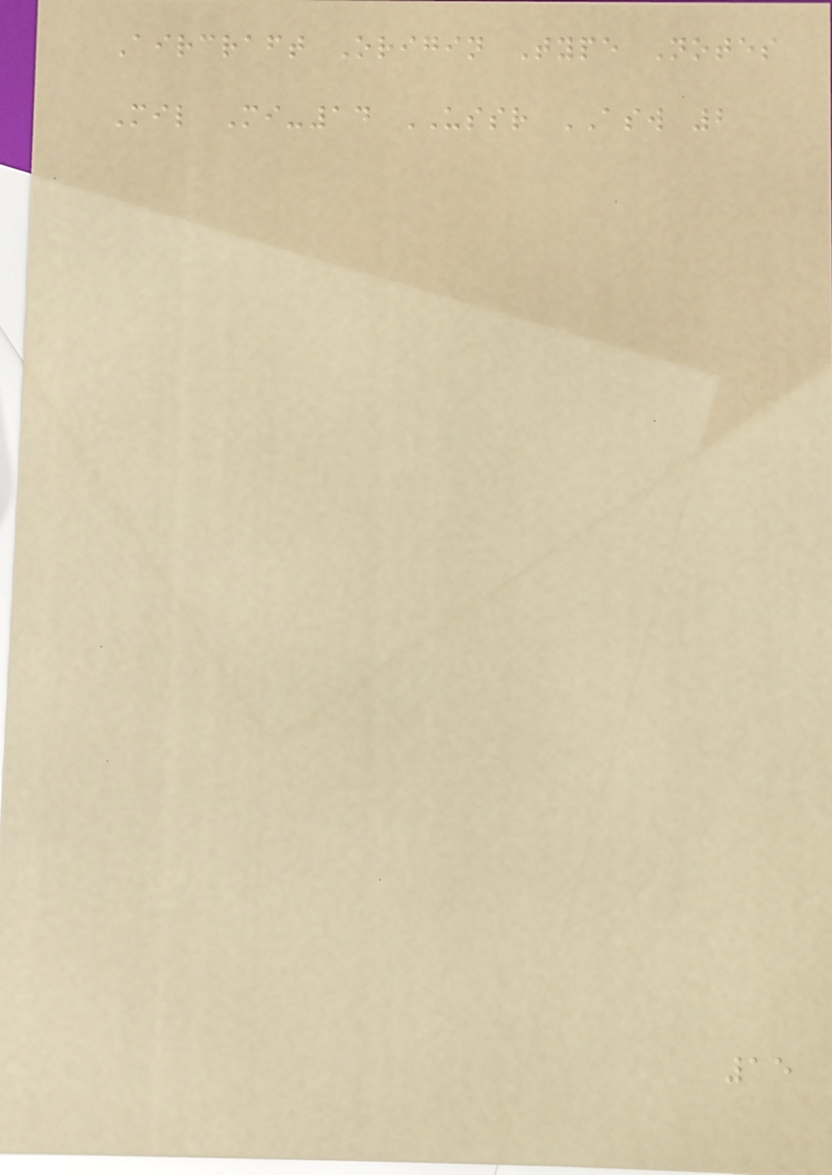Aircraft Origin Type Notes
Mil Mi-14 USSR ASW 2
15
